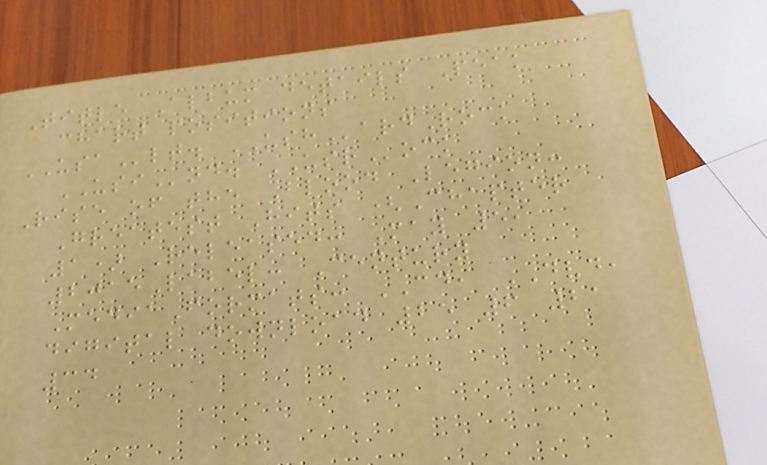Title Album details Peak
chart positions
USAlt. USHardRock
USInd. USRock
Rise of the Blood Legion:
Greatest Hits (Chapter
1) Released: May 5,
2015Label: Century
MediaFormats: CD, DVD,
digital download 25 6 21
34
